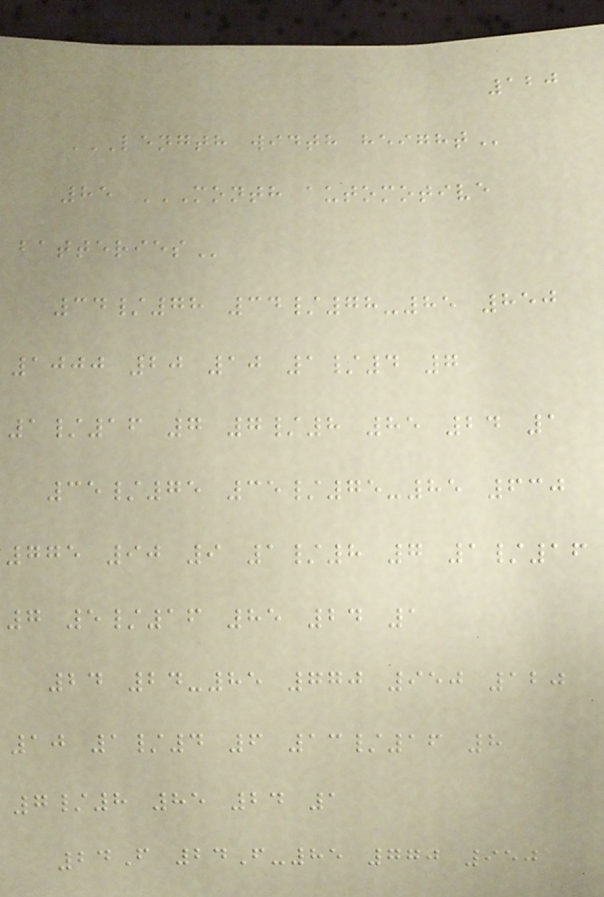120
LENGTH WIDTH HEIGHT
85 MONTH AUTOMOTIVE
BATTERIES
34/78 34/78-85 850
1000 20 10 1/4 7
1/16 7 7/8 85 24 1
35/75 35/75-85 630
775 90 9 1/8 7 1/16
7 5/16 85 24 1
24 24-85 770 950 120
10 1/4 6 13/16 8
7/8 85 24 1
24F 24F-85 770 950
